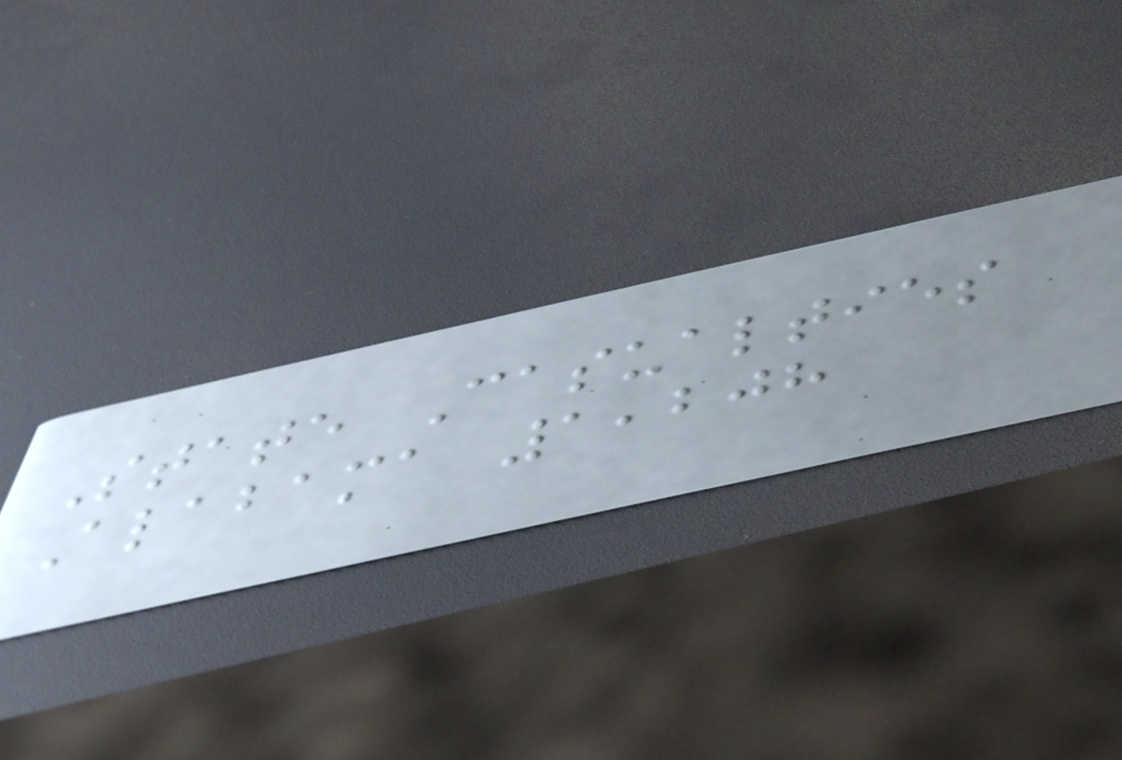State Casualties
Alabama 1,208
